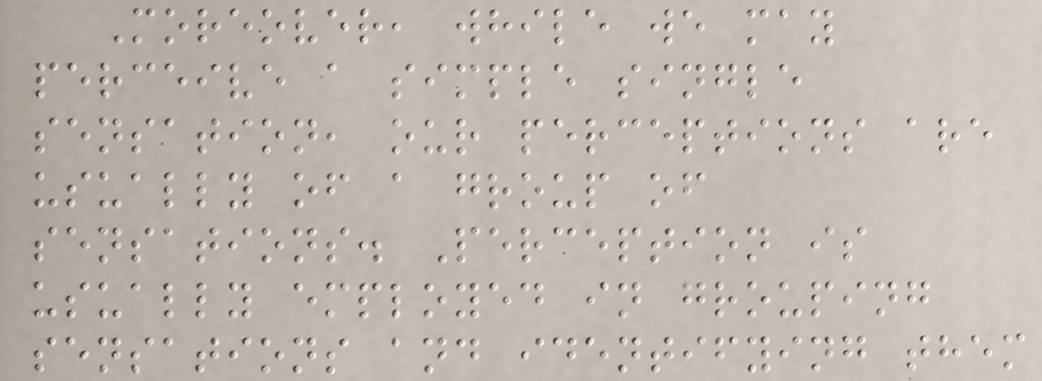Moreover, while we may
perceive a simple single
sensation, our perceptions are
usually of a group of
sensations. Perception is
usually employed in grouping
sensations and identifying them
